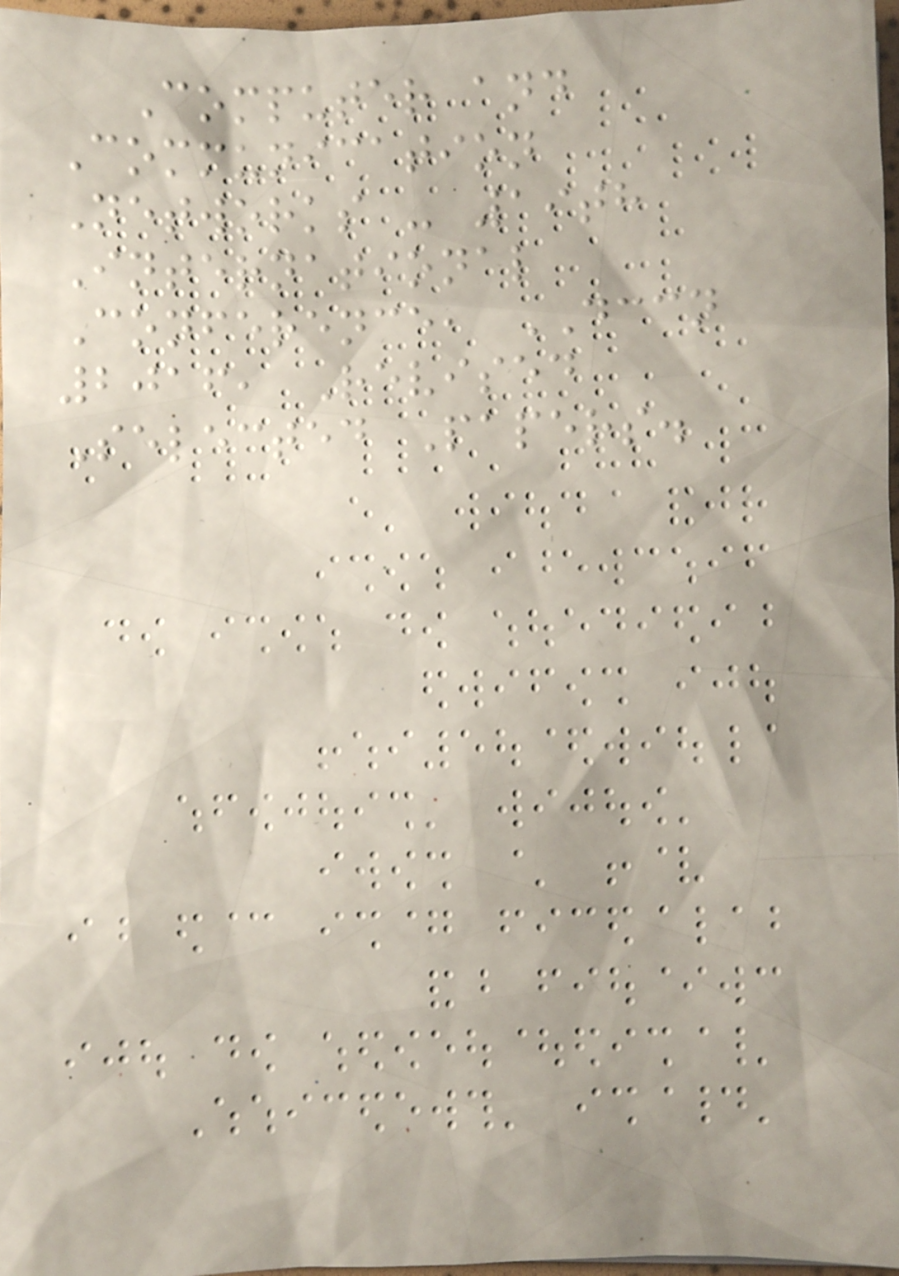Computer and
Communication
Networks - 19th
International
Conference, DCCN
2016, Revised
Selected Papers.
